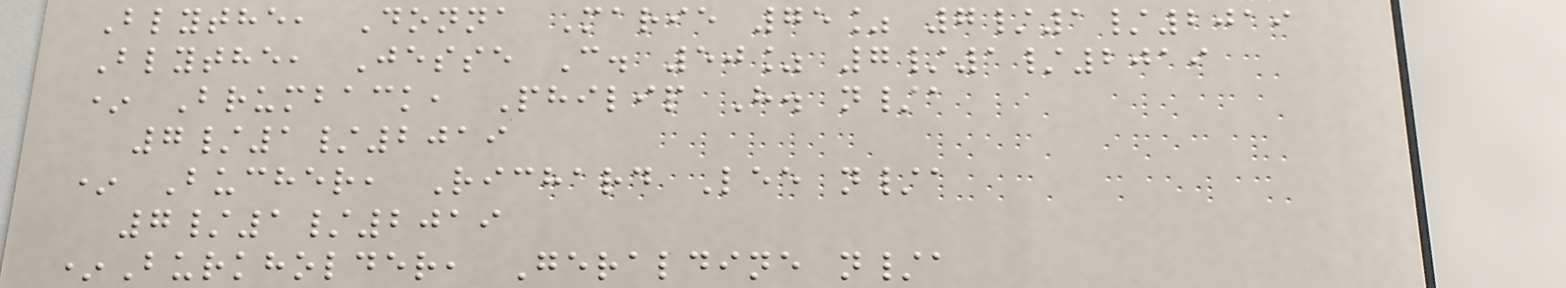Blythe, Donna Marie 75% 7/1/2019
Blythe, Jesse C. 50% 7/1/2019
* Brumback, Philip H. n/a
7/1/2019
* Bucher, Richard Lee n/a
7/1/2019
*Burkholder, Geraldine n/a
